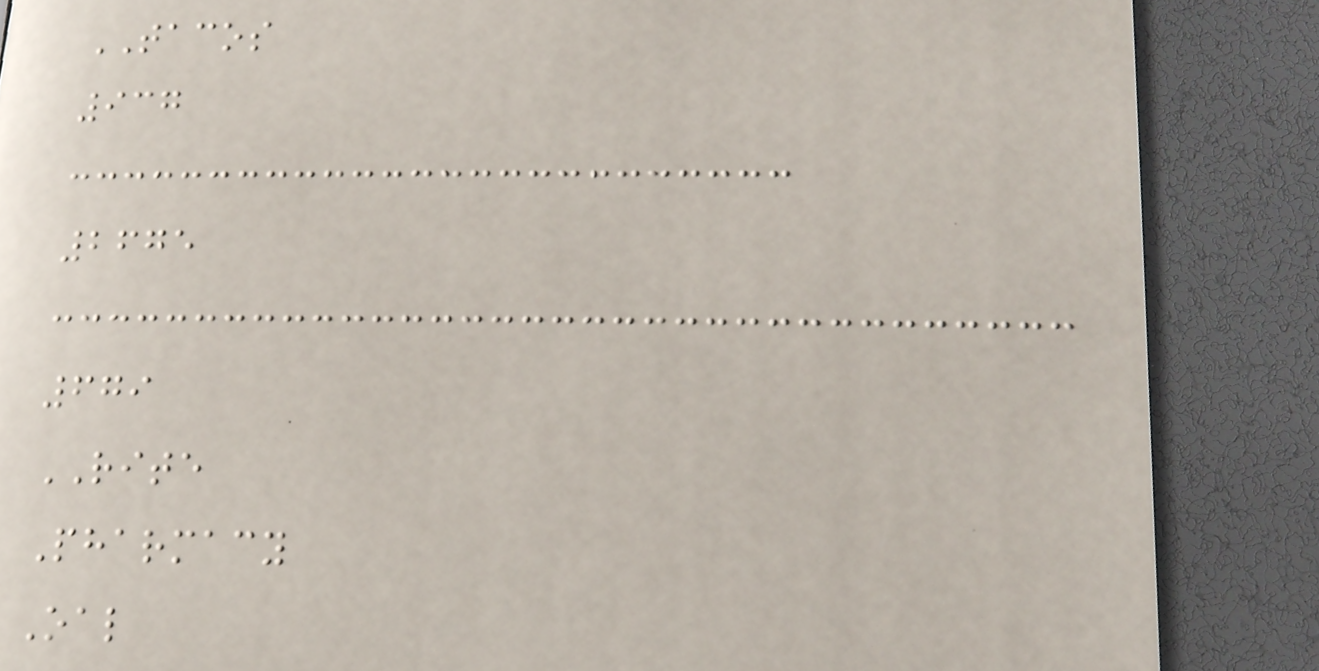TACOS
937
2675
679
RITE
Pharmacy
Oal
